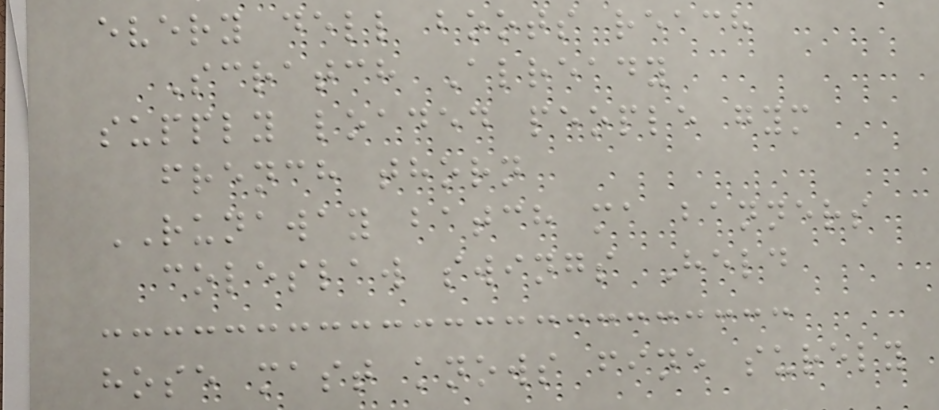every dell boots reach
Scratch Already
supply loaded people gym
french thorn
RUNAWAY batch ma banners
coleslaw swings Held
hose mast knows fine surely
